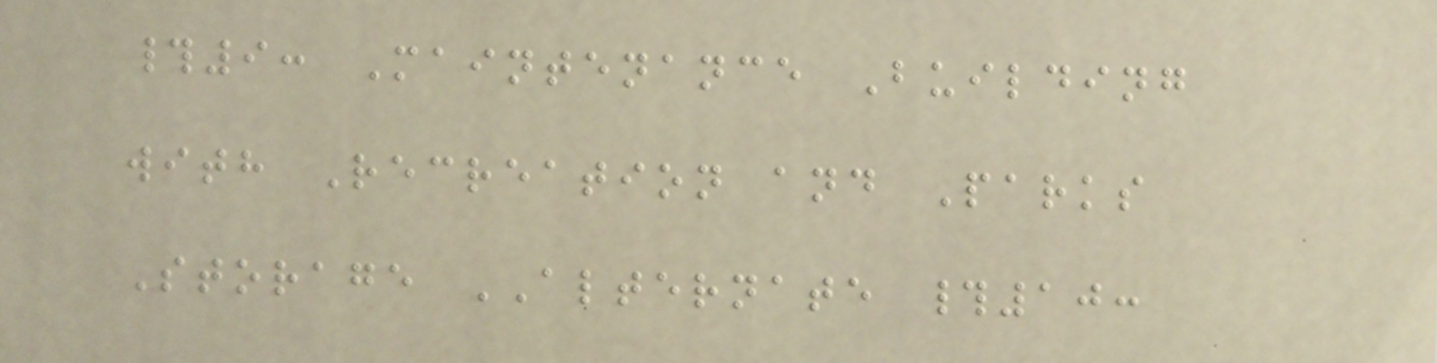#9: Maintenance Building
with Recreation and Parks
Storage ALTERNATE #10:
